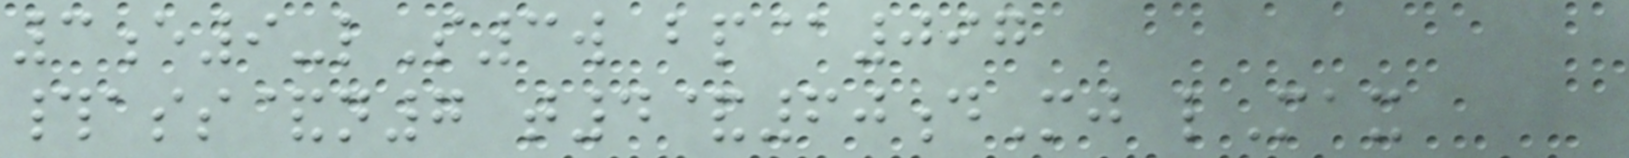3e9-lS3w bp@097
#ass&n7 t4&60dMj lMax
